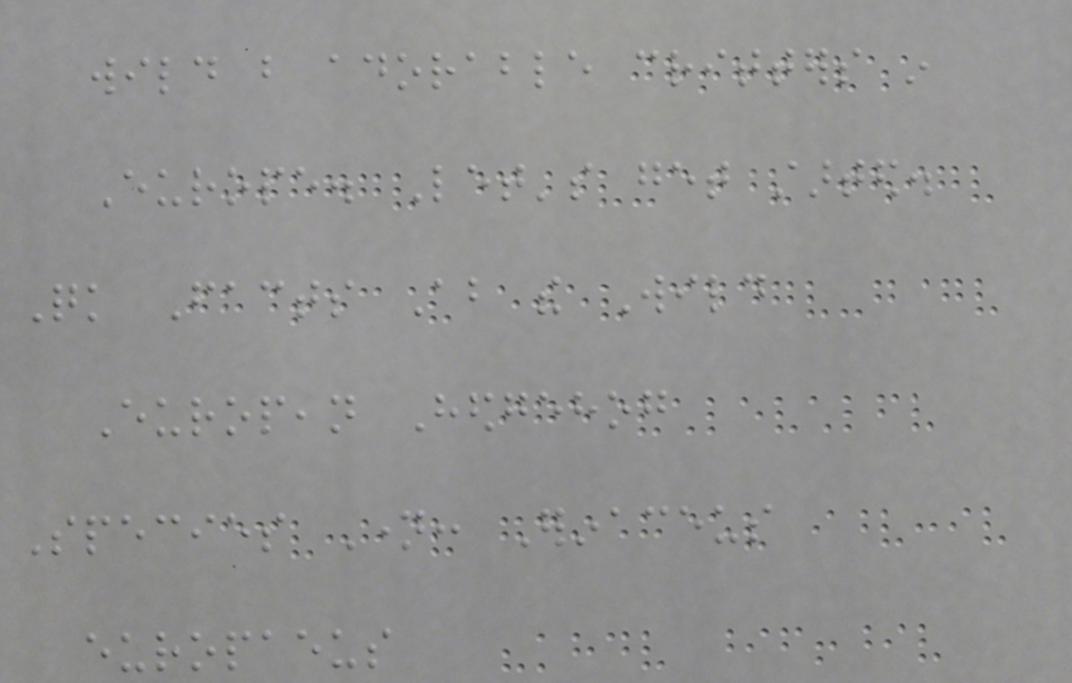wild but adorable critters in
Europe. Let's get started.
Quick Facts About the Wild
European Hedgehog
Species Name: Erinaceus
europaeus
